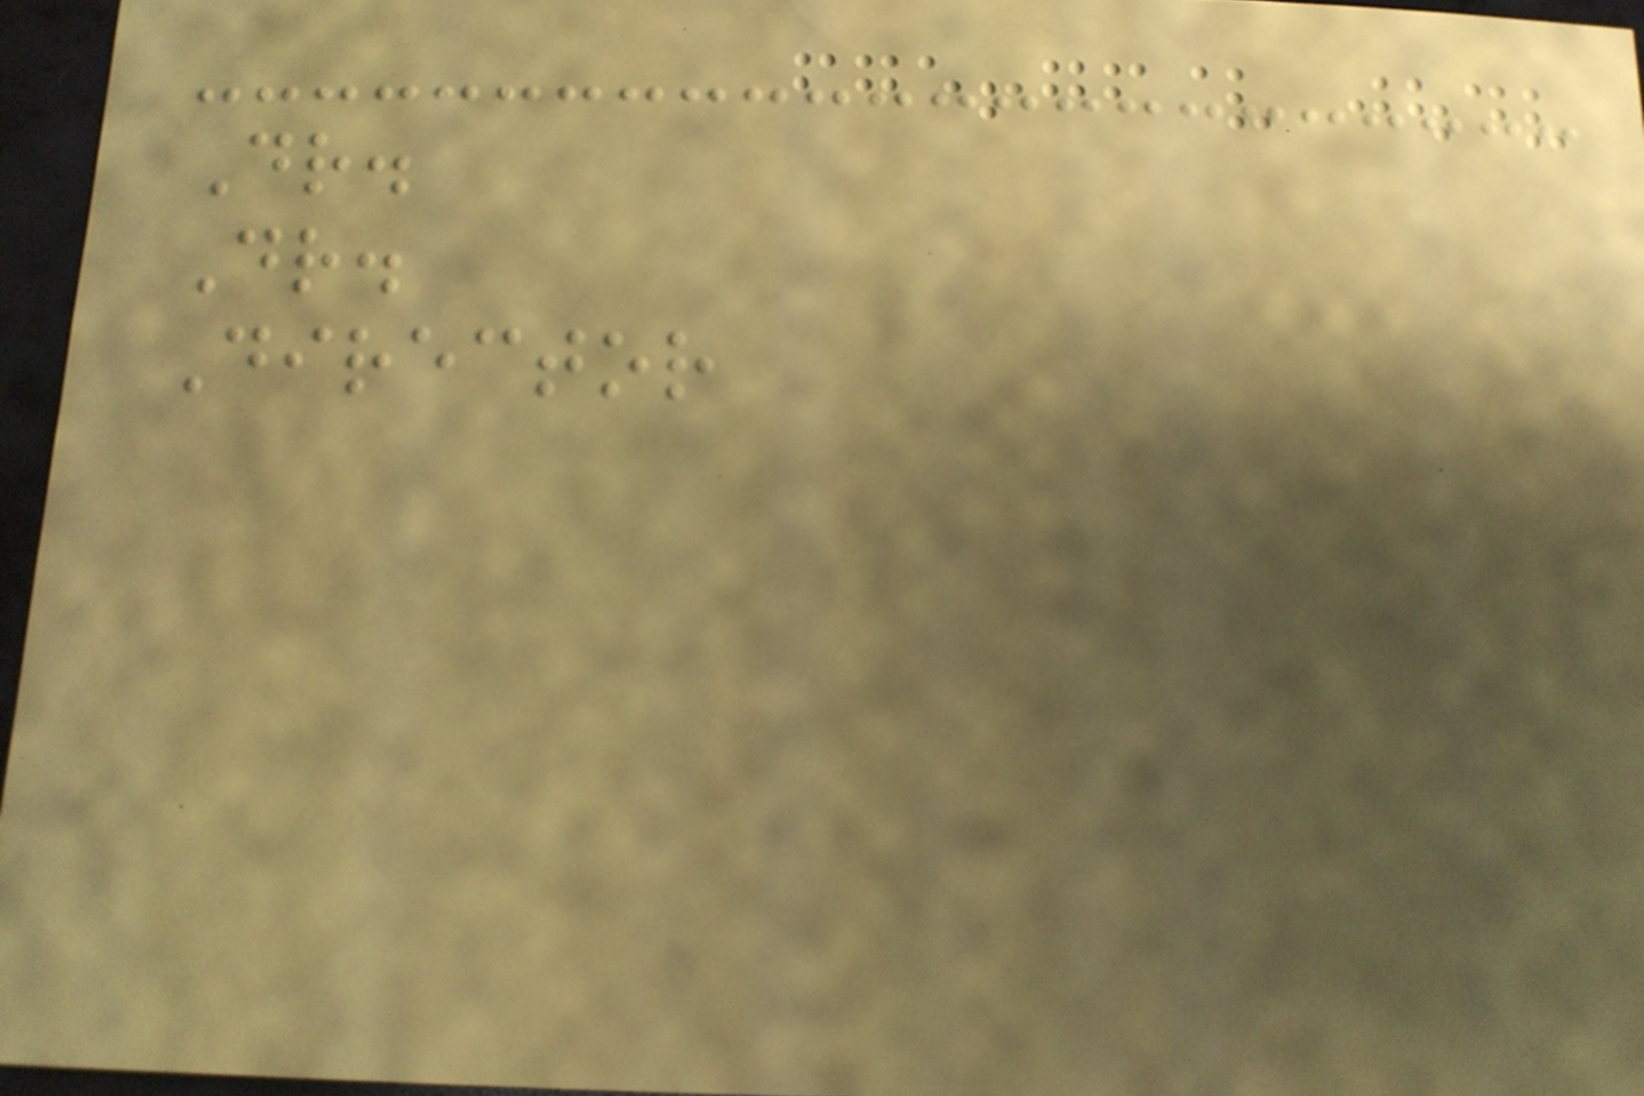Dr.
Dr.
Director
